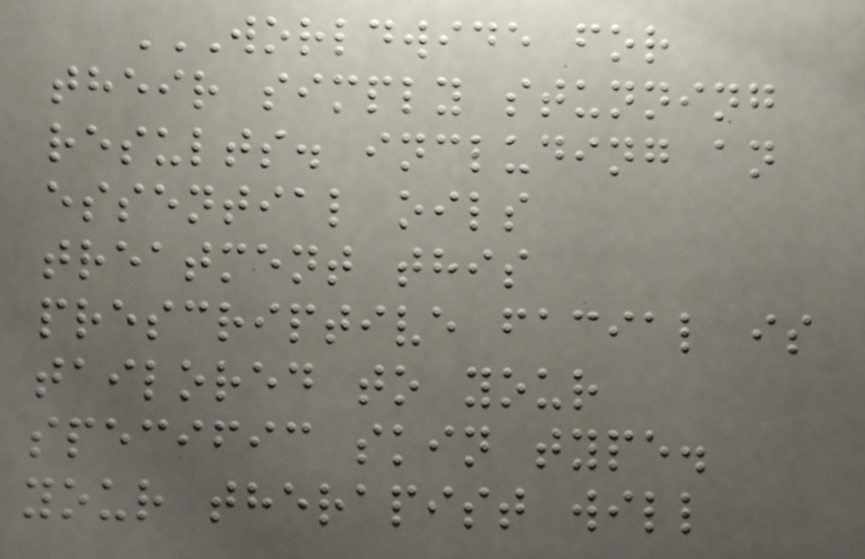WORLDWIDE FOR
THEIR SIMPLY STUNNING
RESULTS. INCLUDING AN
ESSENTIAL OILS
TREATMENT THIS
PRESCRIPTIVE FACIAL IS
TAILORED TO YOUR
SPECIFIC SKIN TYPE.
YOUR THERAPIST WILL
